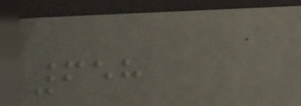658
